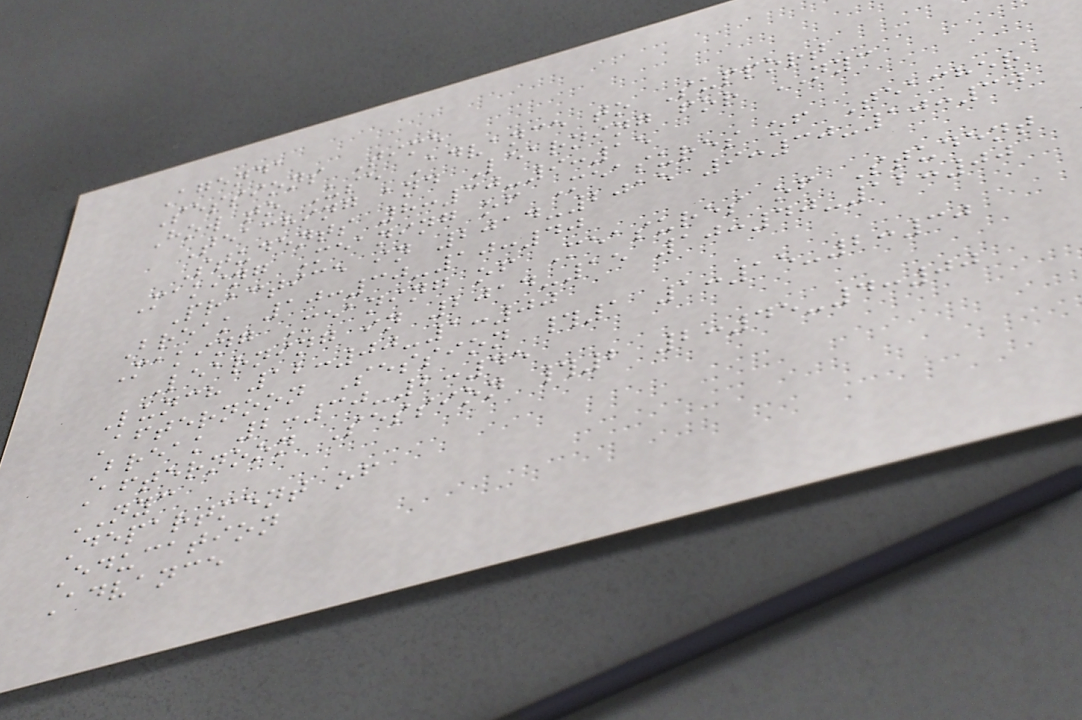Agenda
Sessions Time
How to Use Advance to Support
Teaching and Learning for NYC
Students 8:30-9:15
Making Meaning of Measures of Teacher
Practice in 2014-2015 9:30-10:30
Break 10:30-10:40
Making Meaning of Measures of Student
Learning in 2014-15 10:40-12:00
Lunch 12:00-1:00
Afternoon Session #1 1:15-2:30
Break 2:30-2:45
Afternoon Session #2 2:45-4:00
NYC
Department of
Education
Advance
